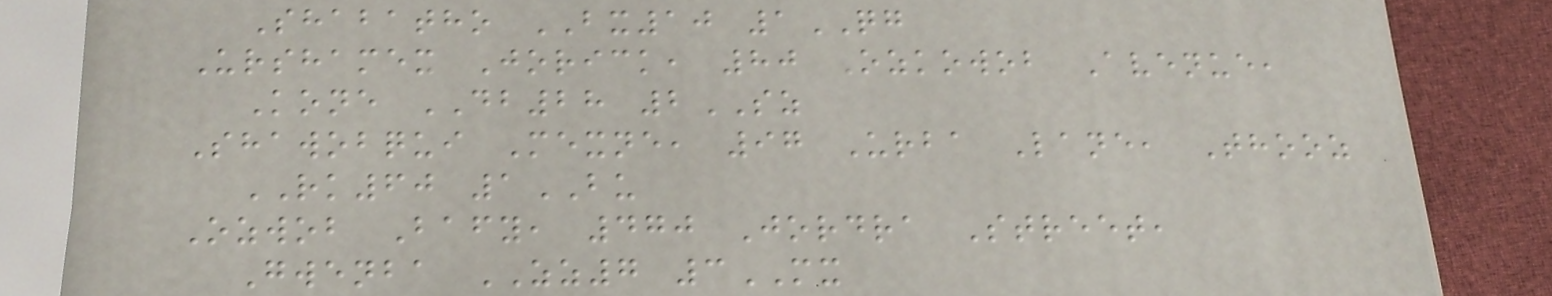Shabatho BX10 1QG
Urshamex Jorick, 80 Ozkowob Avenue,
Kone DB28 2SZ
Shawobqui Mexne, 97 Urba Lane, Thooz
RK60 1BU
Ozwob Bafy, 470 Jordra Street,
Gwenba ZZ7 3MX
